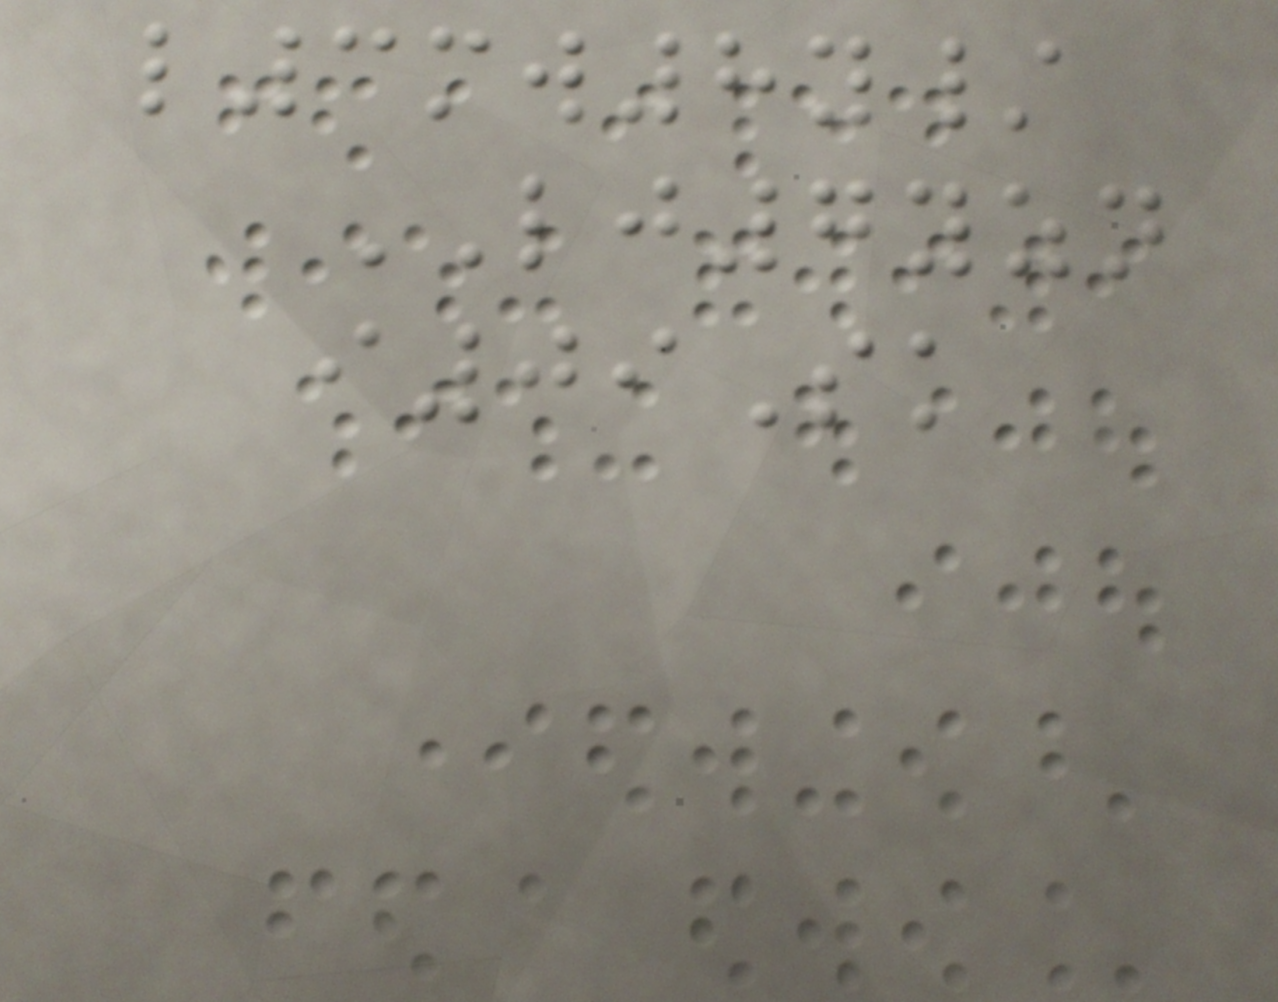l3mw8y/
LJ7yzn
i09Sk
